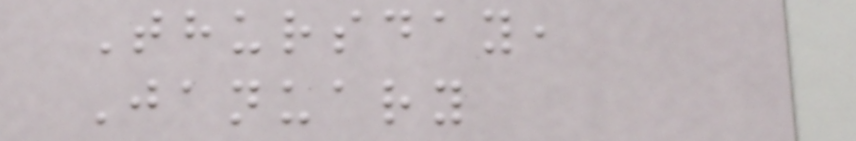Thursday,
January
